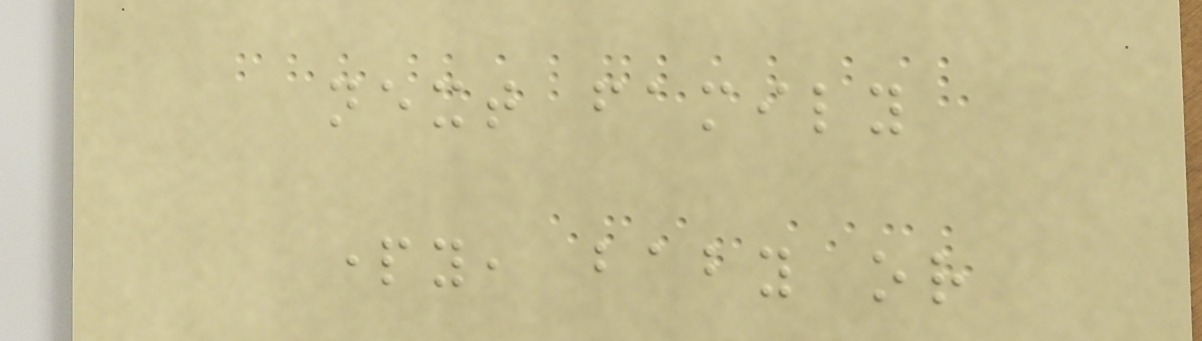next family
party, baby or
